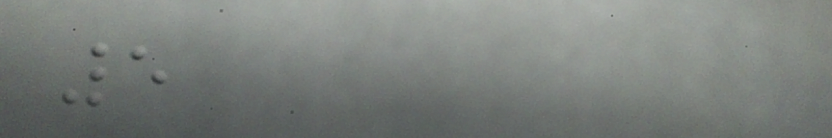5
